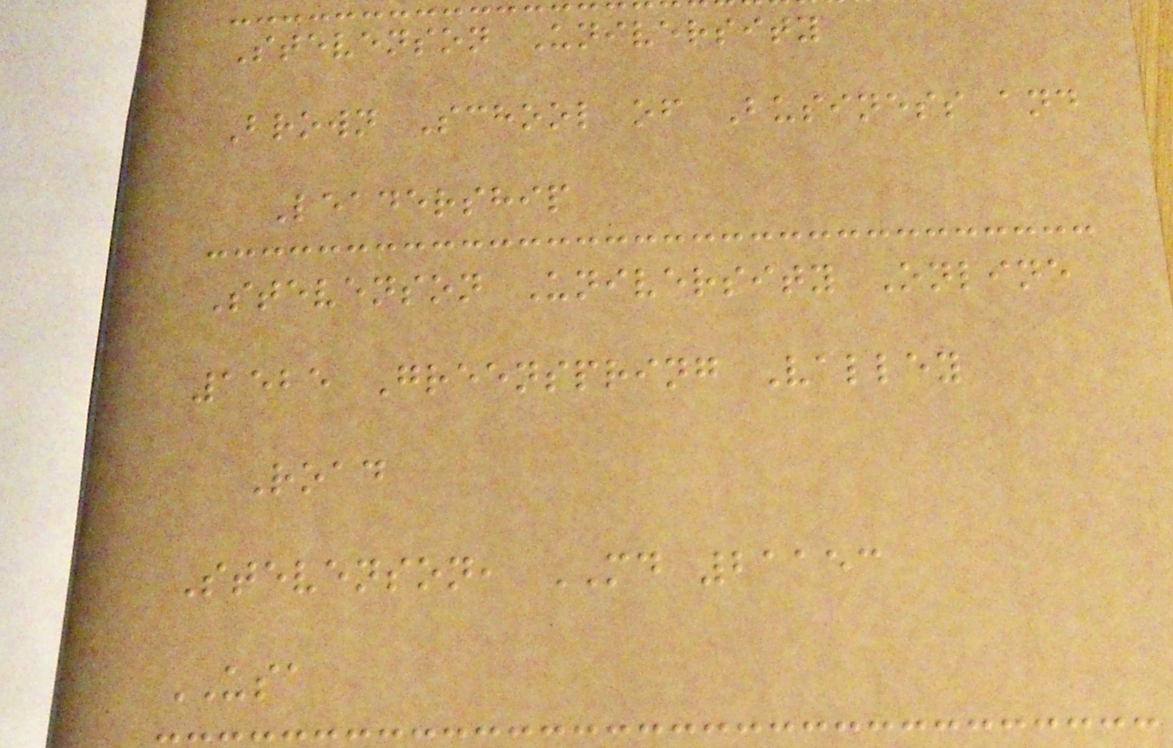Stevenson University
Brown School of Business and
Leadership
Stevenson University Online
1525 Greenspring Valley
Road
Stevenson, MD 21153
USA
